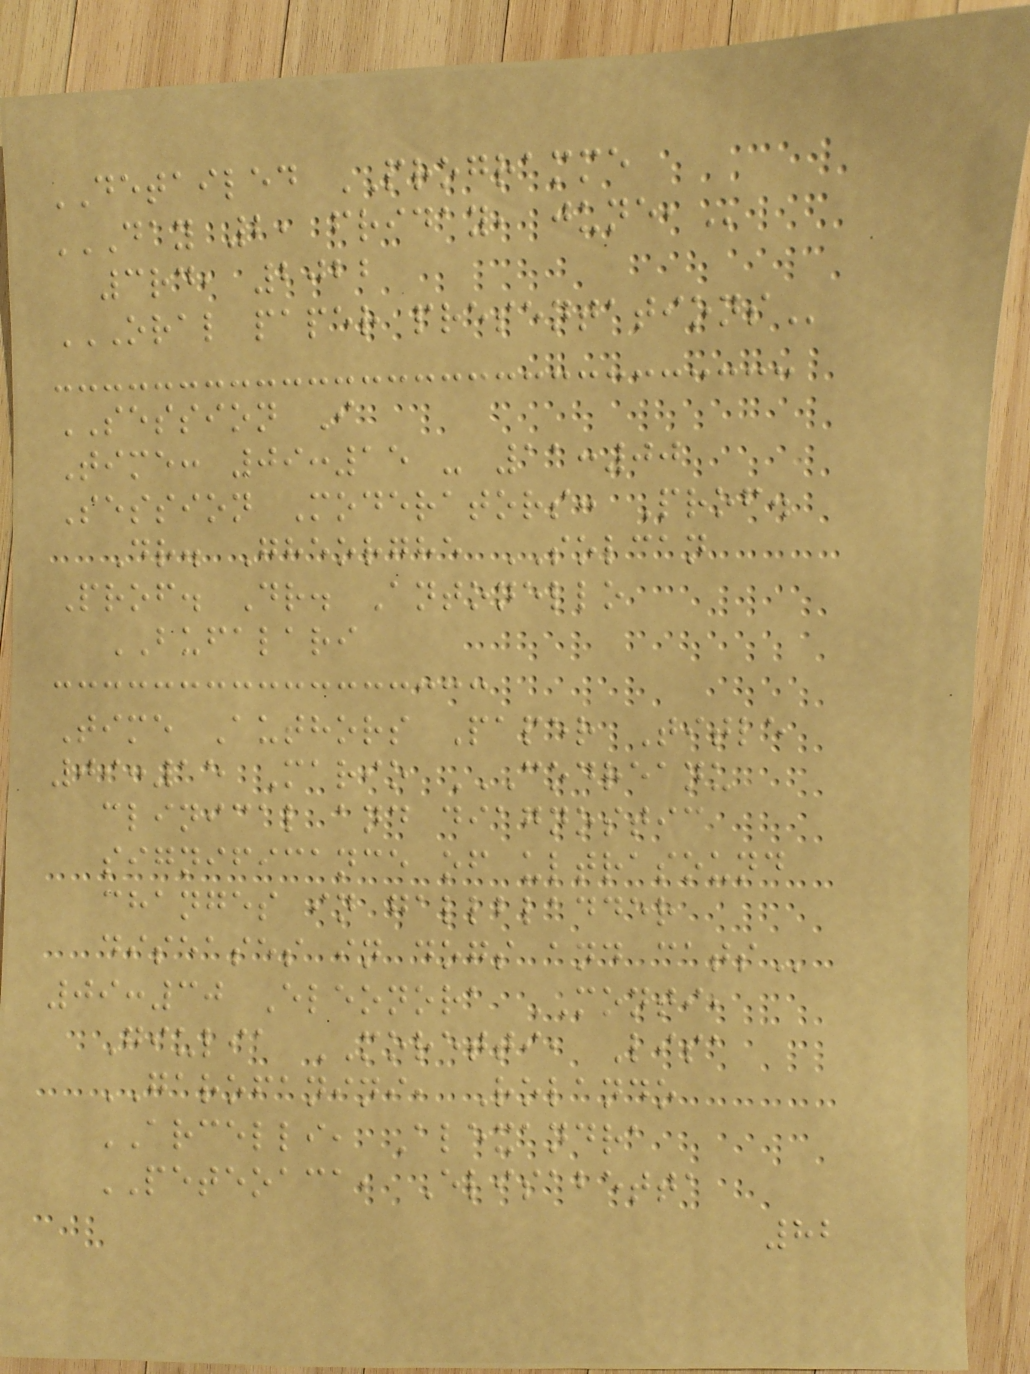DETAILED PROGRAMME
DAY 2, FRIDAY, JUNE,
3rd, 2022
ORAL PAPER PRESENTATIONS
SESSION I
Time: 09:15 - 11:00
Session Moderators: Prof.
Dr. Gheorghe SOLCAN
Prof. Dr. Antonello
BUFALARI
Time Authors Paper Title
09:15 Mario CODREANU
CLINICAL AND DIAGNOSTIC
SIGNIFICANCE OF ULTRASOUND
CHANGES IN GALLBLADDER
DISEASES IN DOGS AND CATS
09:30 Eleonora MONTI,
Giulia MORETTI, Lisa
GAROFANINI, Rolando
ARCELLI, Alexandra
PETEOACA, Elisabetta
82
